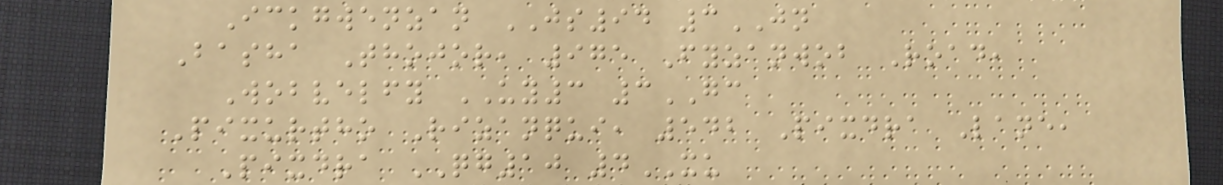Ickgwenzan JS94 3JN
Basha Thojor, 975 Fyzanwob Road,
Wobvelfy UY3 3GC
Pixurtho Rizanqui, 542 Pixdra Lane,
Pixdra QG10 4XU
